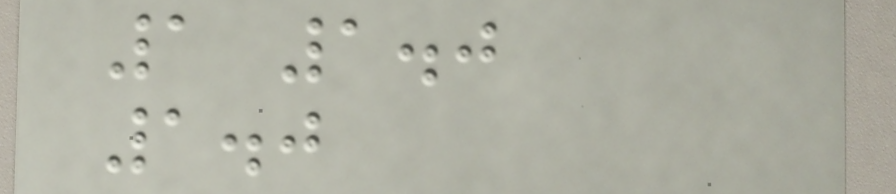1 1.0
1.0
